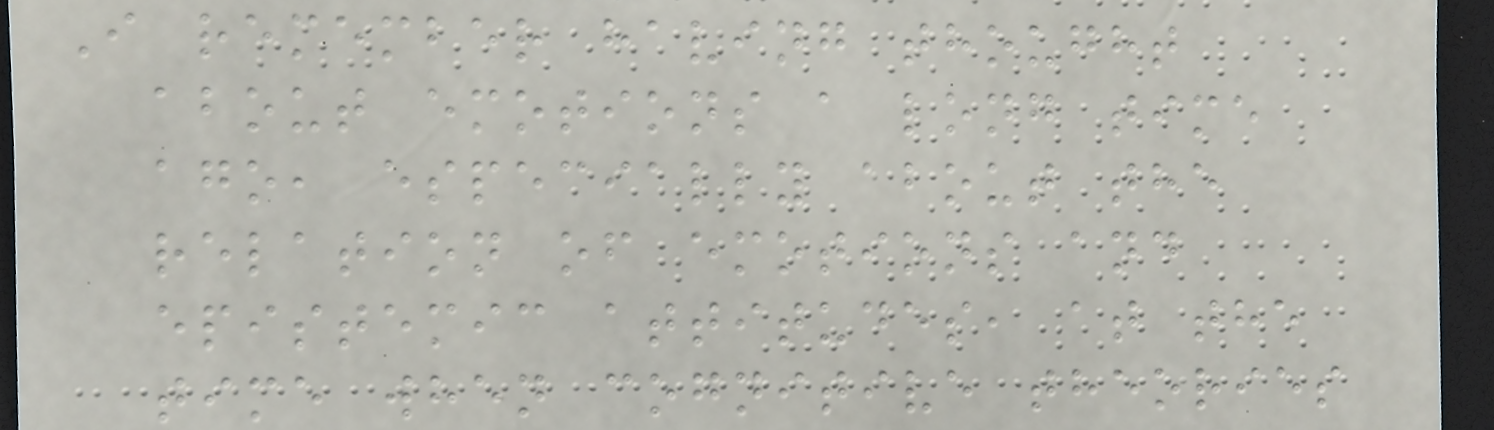I remember having thought
about emotions a long time
ago, especially about the
relation of emotions and
epistemic attitudes, at the
time when cognitive theories
